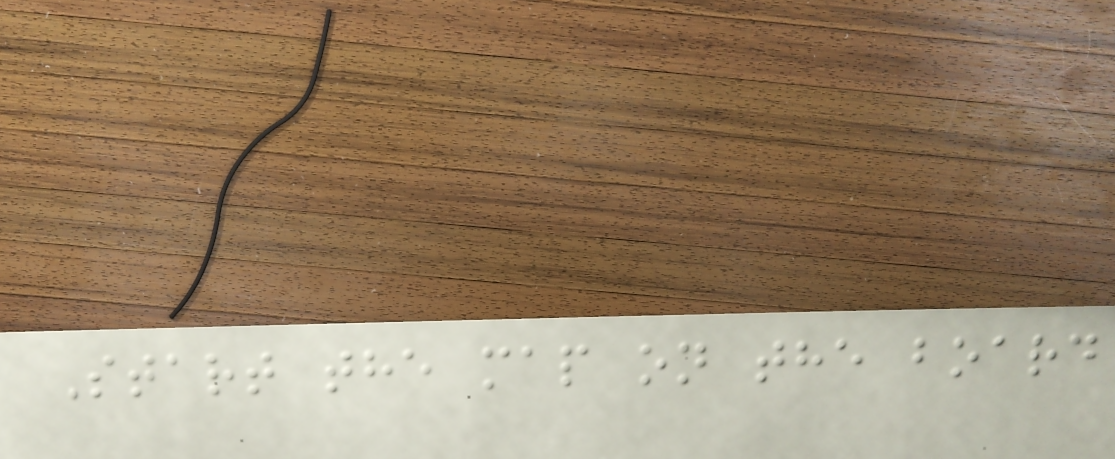Start the map on the board
